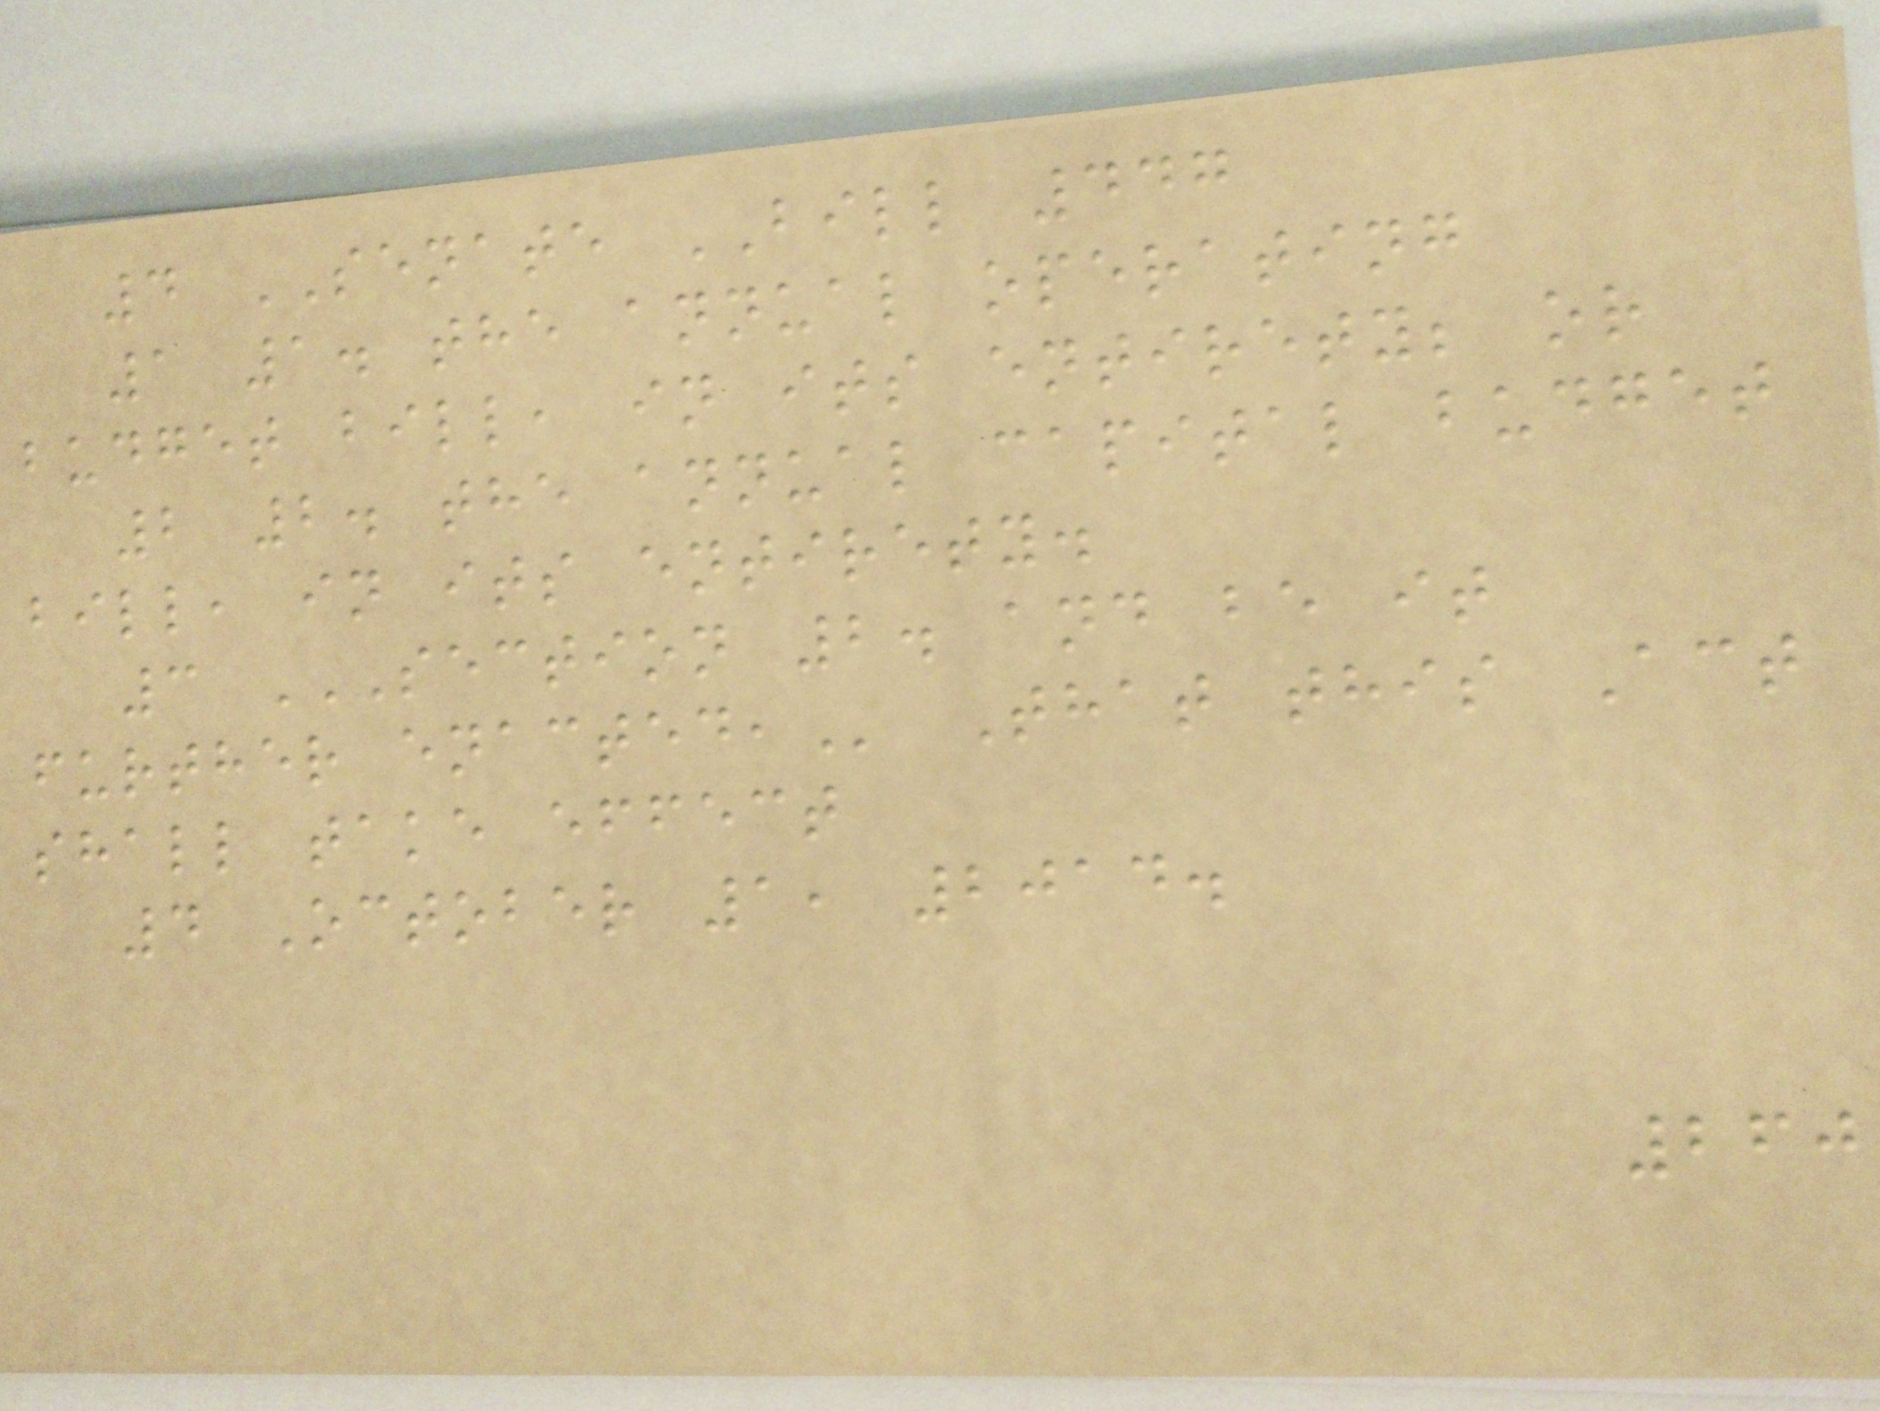4 SENATE BILL 447
1 1. the annual operating
budget bill, in its entirety; or
2 2. the annual capital budget
bill, in its entirety.
3 SECTION 2. AND BE IT
FURTHER ENACTED, That this Act
shall take effect
4 October 1, 2014.
260
